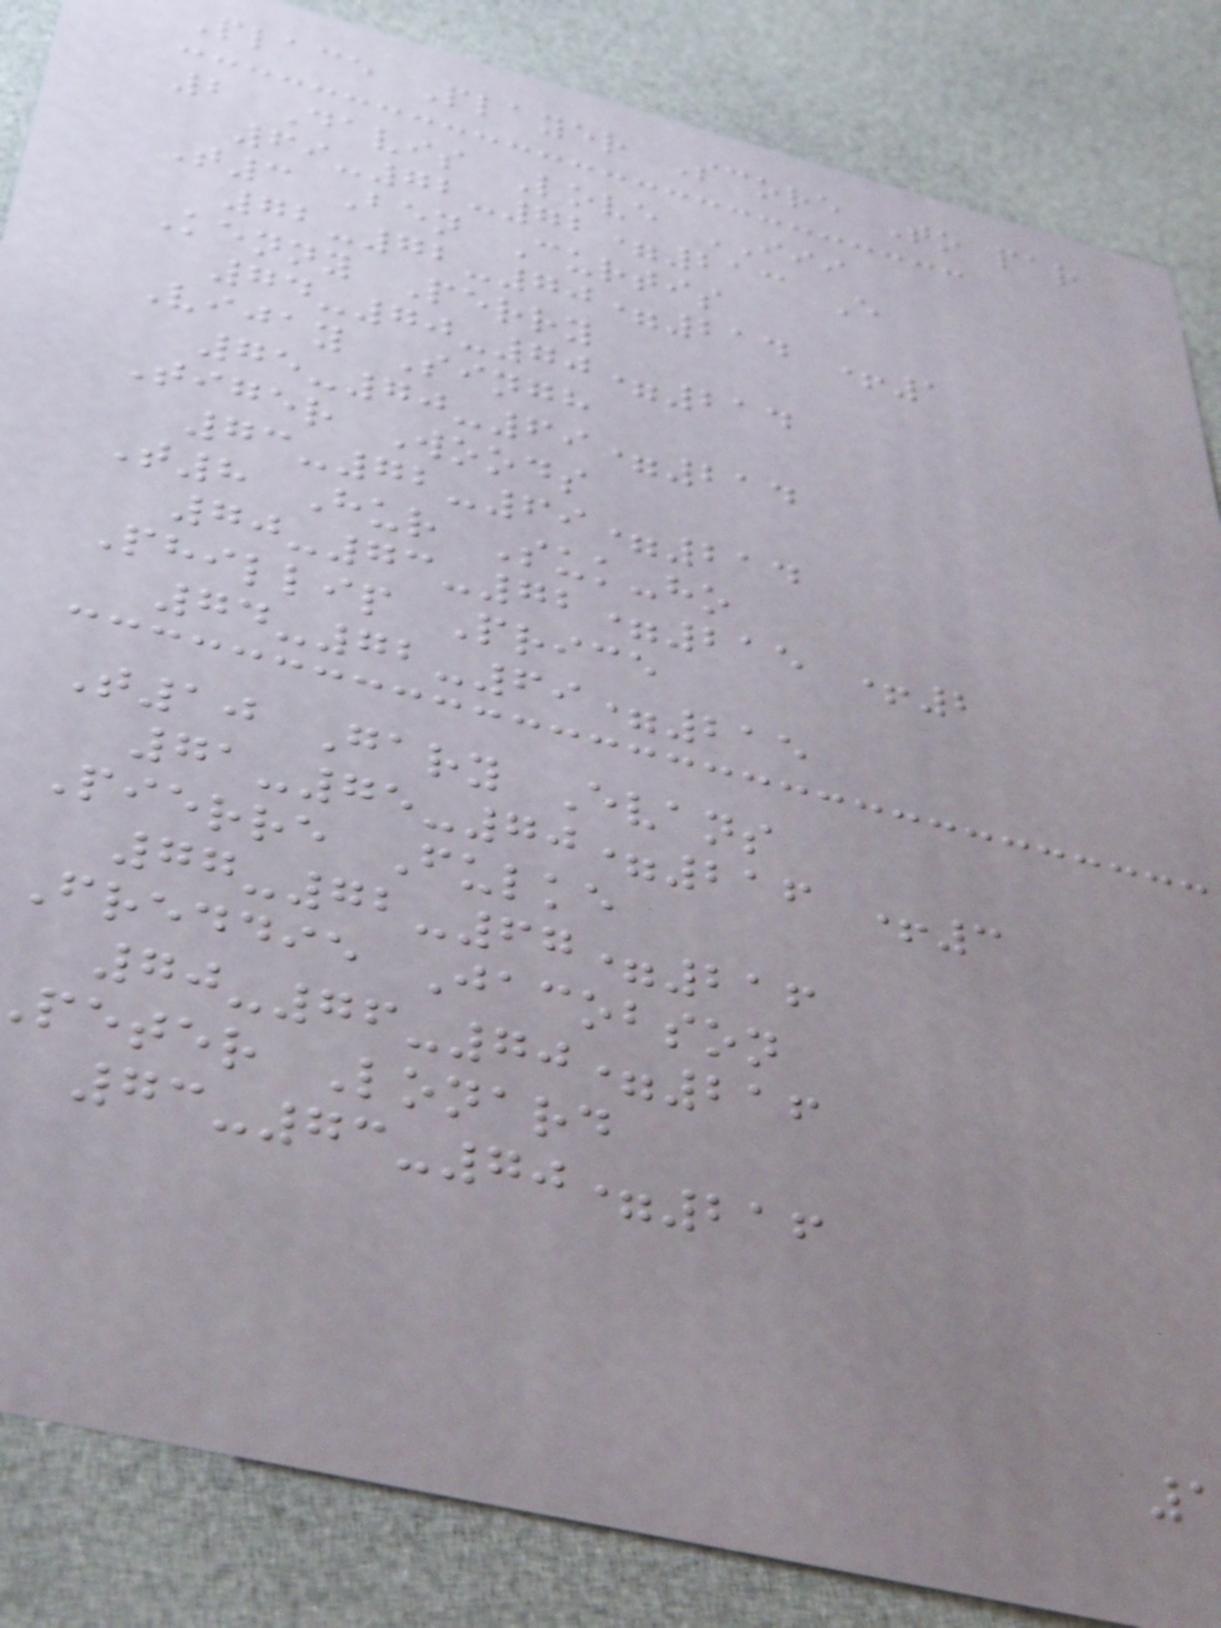Place Player Score To par
2 Davis Love III
69-72-72=213 E
T3 Ben Curtis
72-72-70=214 +1
Kenny Perry
74-70-70=214
Vijay Singh
75-70-69=214
Tiger Woods
73-72-69=214
T8 Hur Suk-ho
70-73-72=215 +2
Phillip Price
74-72-69=215
T10 Gary Evans
71-75-70=216 +3
Pierre Fulke
77-72-67=216
Freddie Jacobson
70-76-70=216
peter Lonard
73-73-70=216
